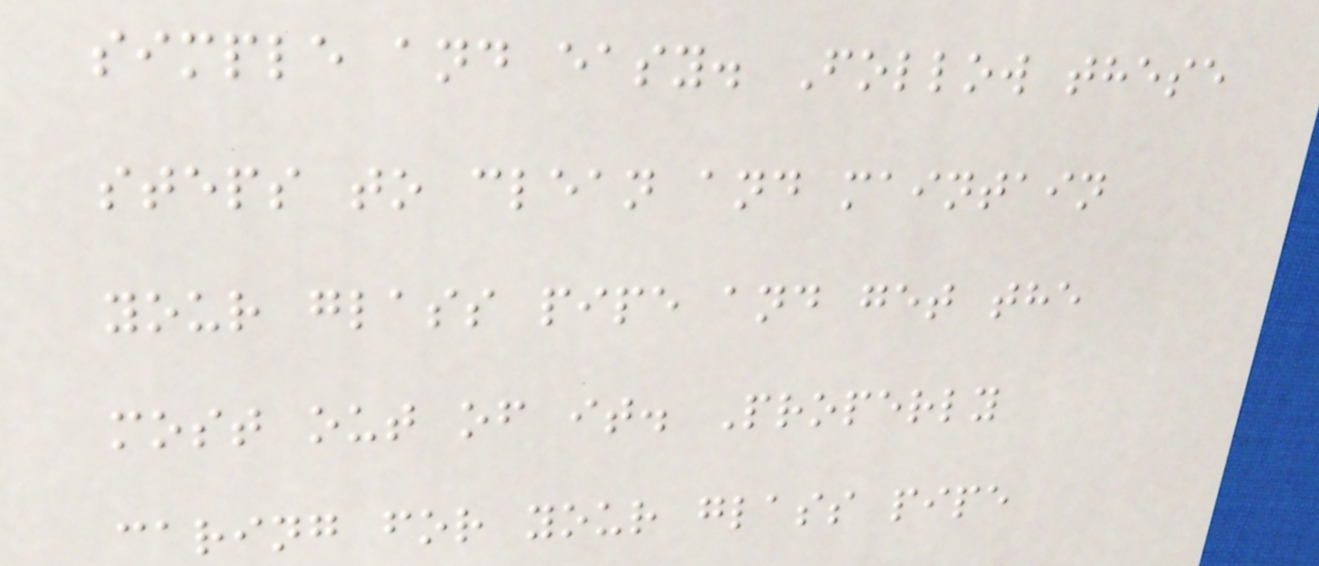simple and easy. Follow these
steps to clean and maintain
your glass pipe and get the
most out of it. Properly
caring for your glass pipe
